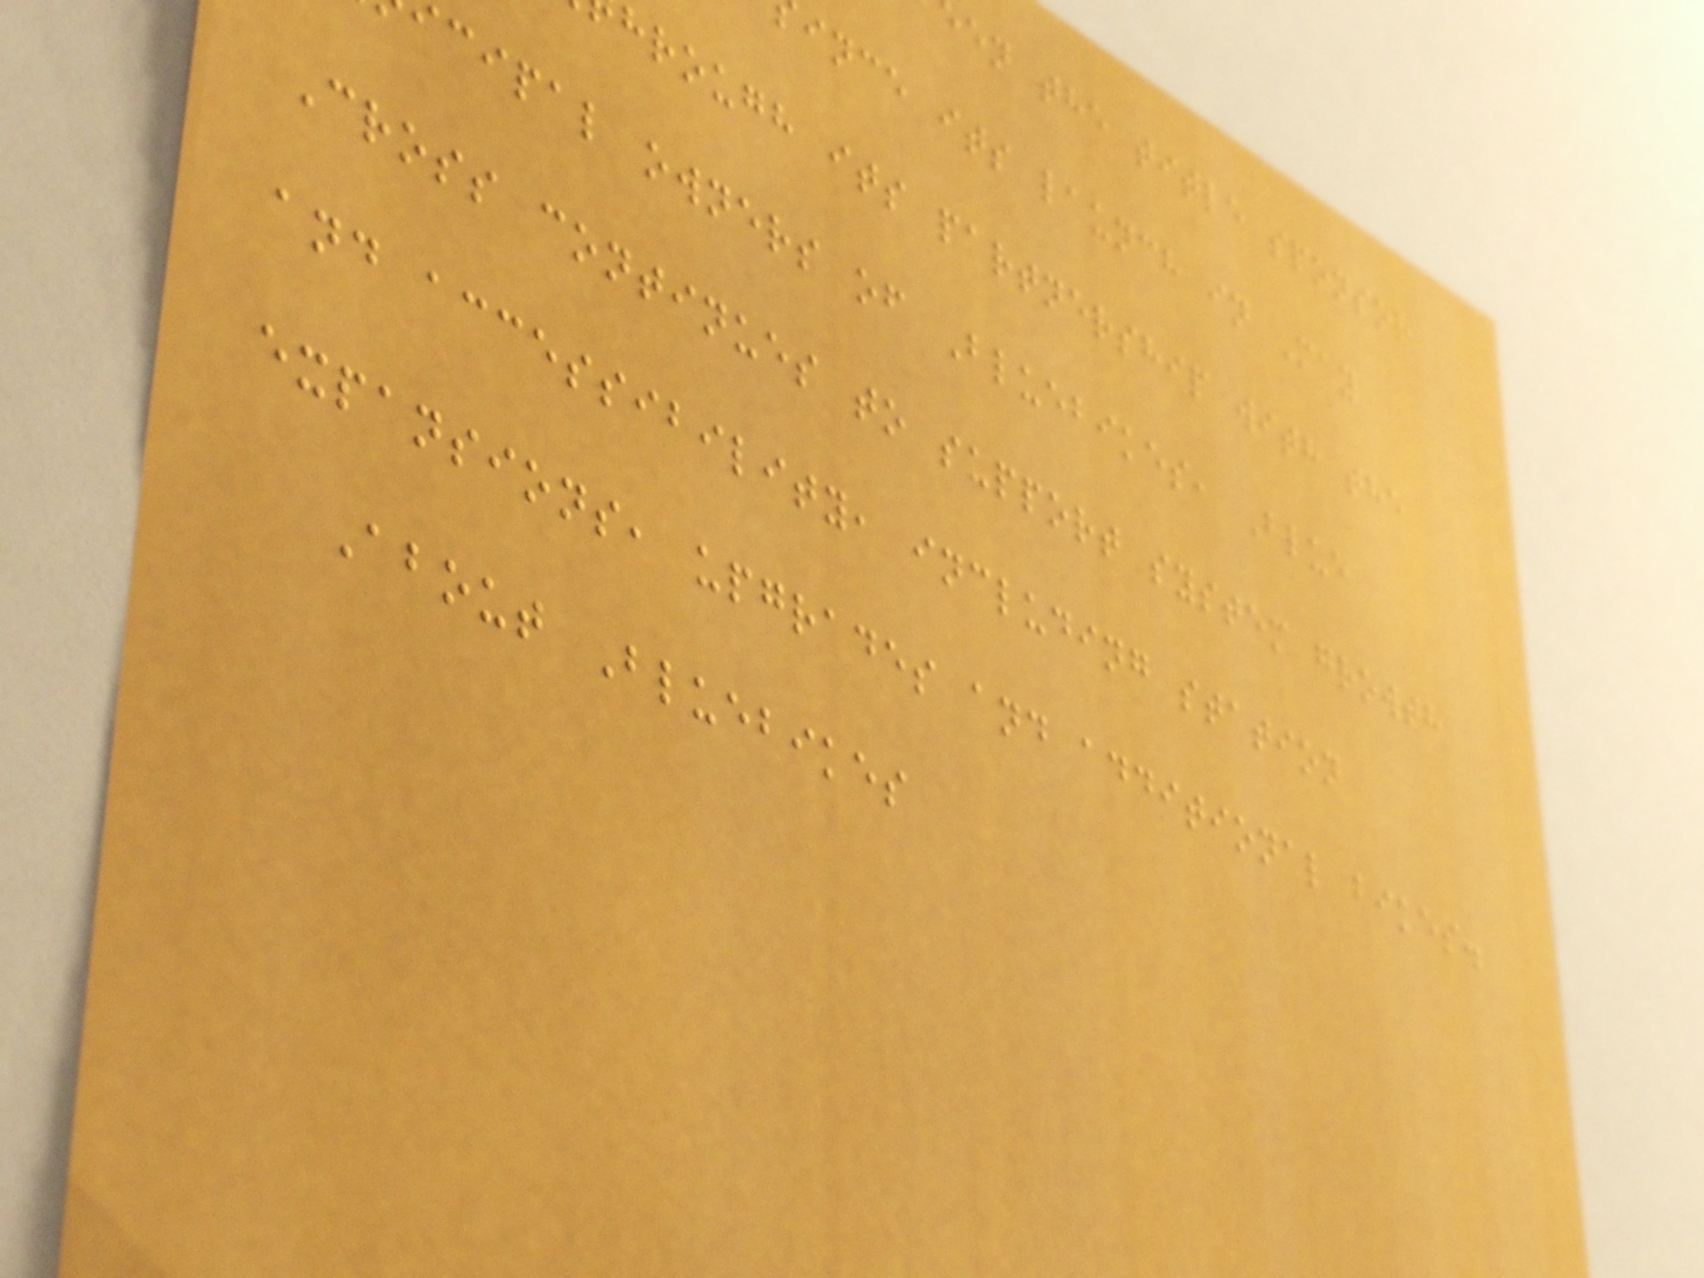en the title sponsor
ince its launch in May
hrough its partnership with the
cipal owners of Bluebikes, Blue
Cross continues to support system growth
and accessibility, including station
expansions, upgrades and additional bikes.
About Bluebikes
